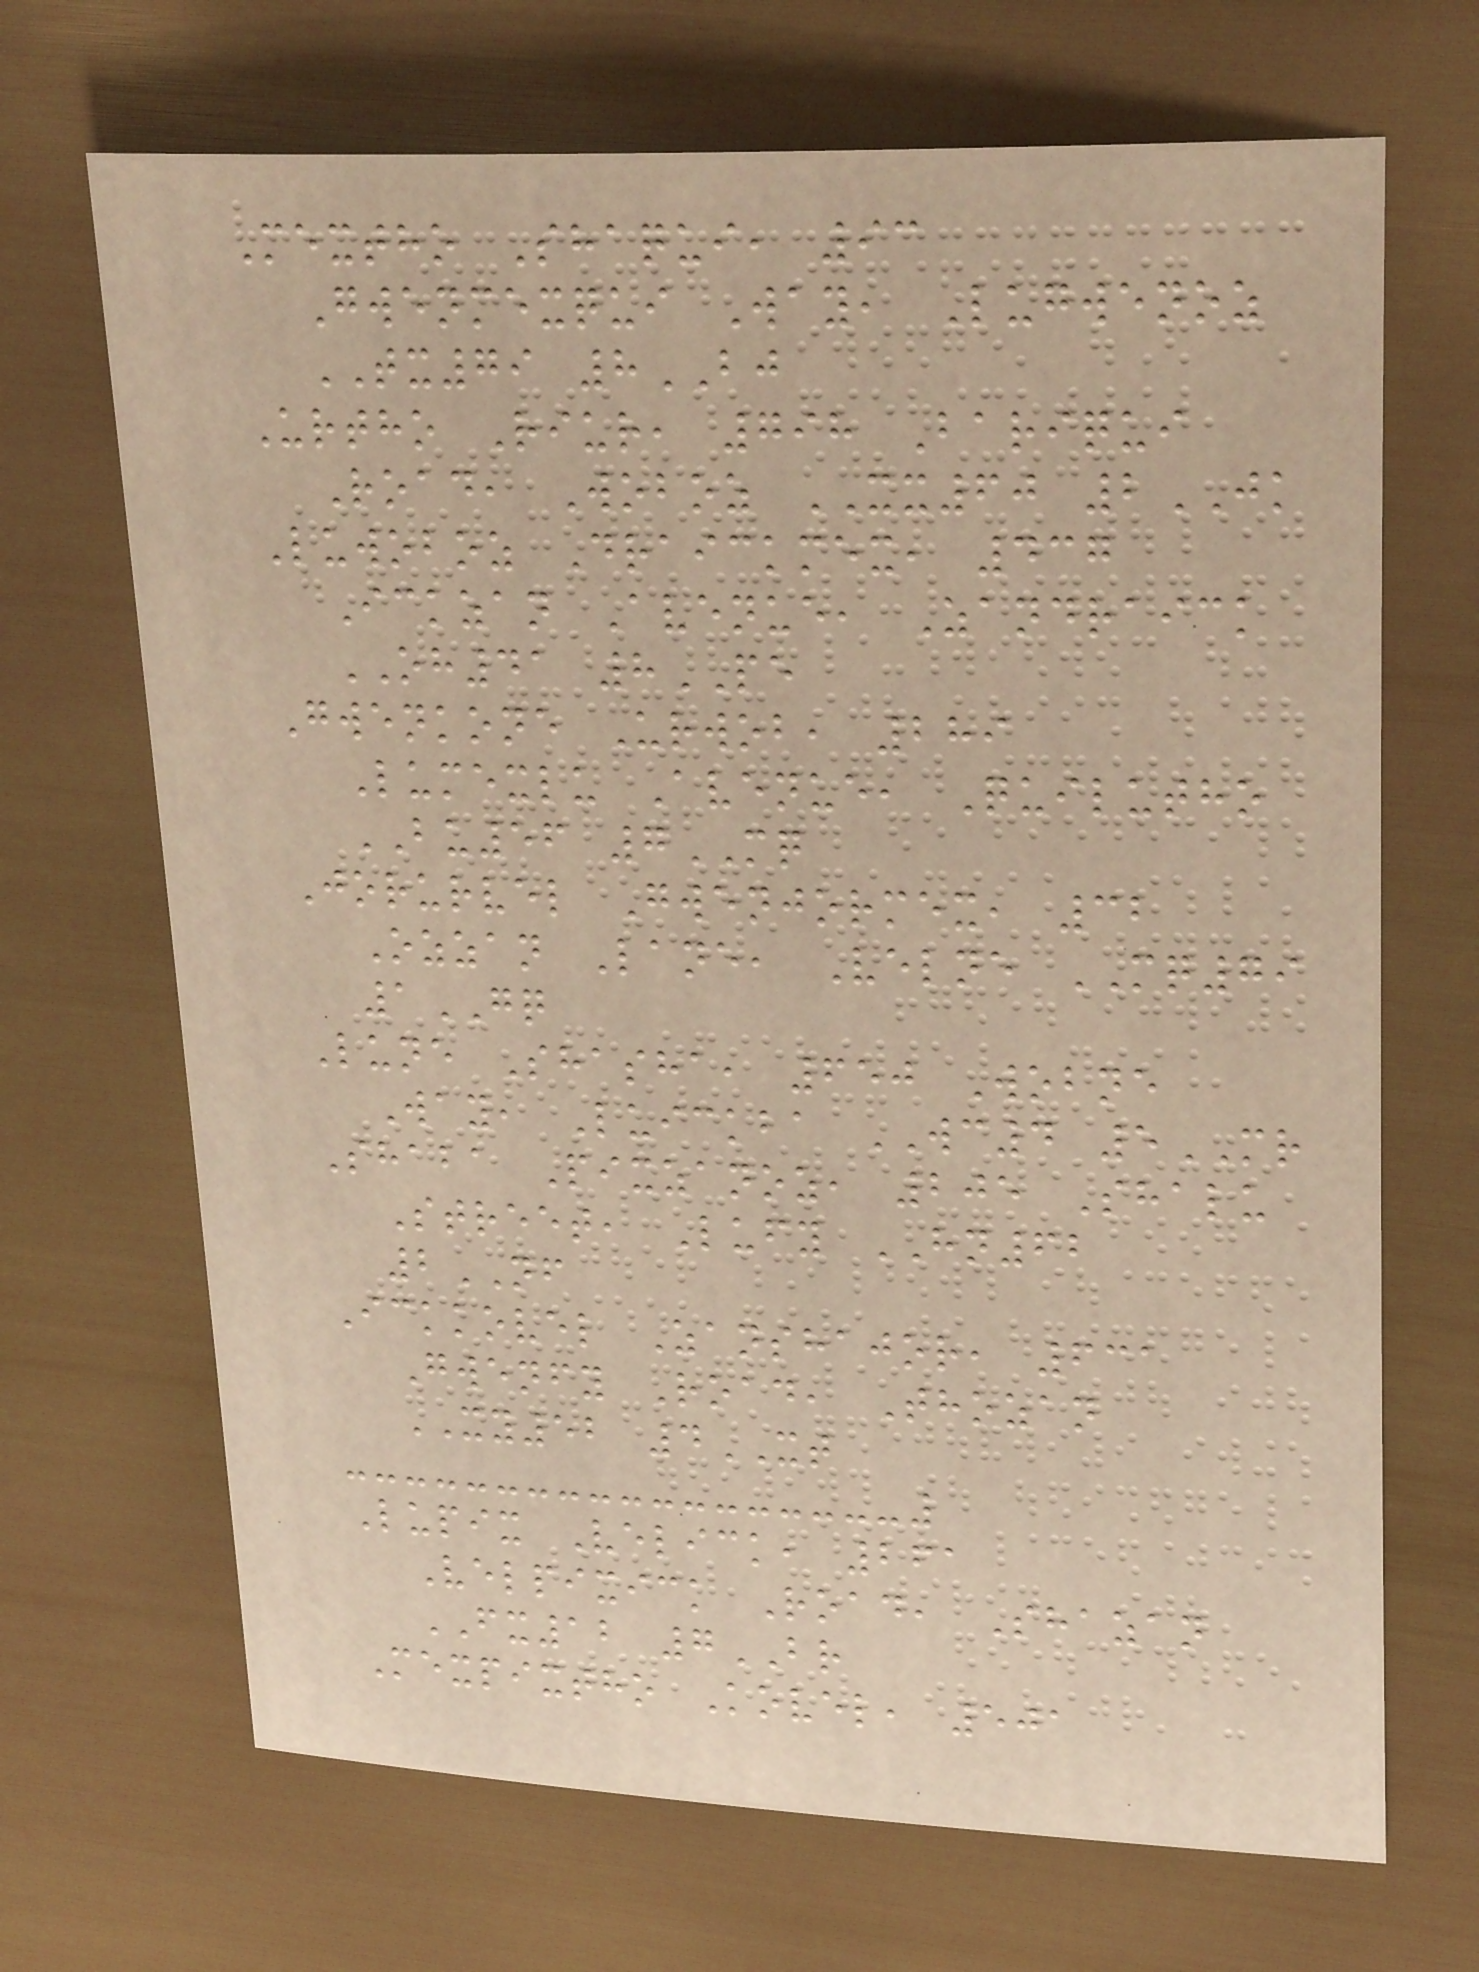Mextho Shaqui, 93
Gwenmexqui Way, Lugwenoz
TX79 8BJ
Urtho Riur, 798 Bariqui
Road, Woboz XX60 2JK
Luwoboz Draickmex, 437
Ickzan Avenue, Zandraick
OH41 8PE
Gwenkone Urwob, 289
Lumexlu Avenue, Quilutho
BU56 7MQ
Jorurvel Gwenjormex, 32
Ozzan Lane, Velne MQ79
1GQ
Lune Shasha, 650 Wobne
Way, Luickba WC4 5MR
Shaba Pixzanoz, 205 Shalu
Street, Lufy HN62
2NF
Ickkovel Zanshajor, 631
Gwenfy Road, Thozan
XY52 4XT
Lupix Velick, 261
Velpixick Road, Shazan
FX12 7BR
Mexpixtho Kovel, 501
